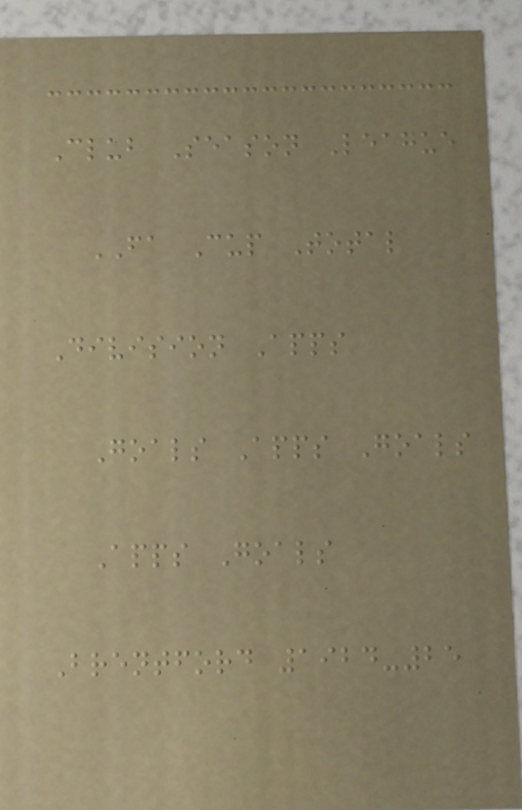Club Season League
FA Cup Total
Division Apps
Goals Apps Goals
Apps Goals
Brentford 1924-25
